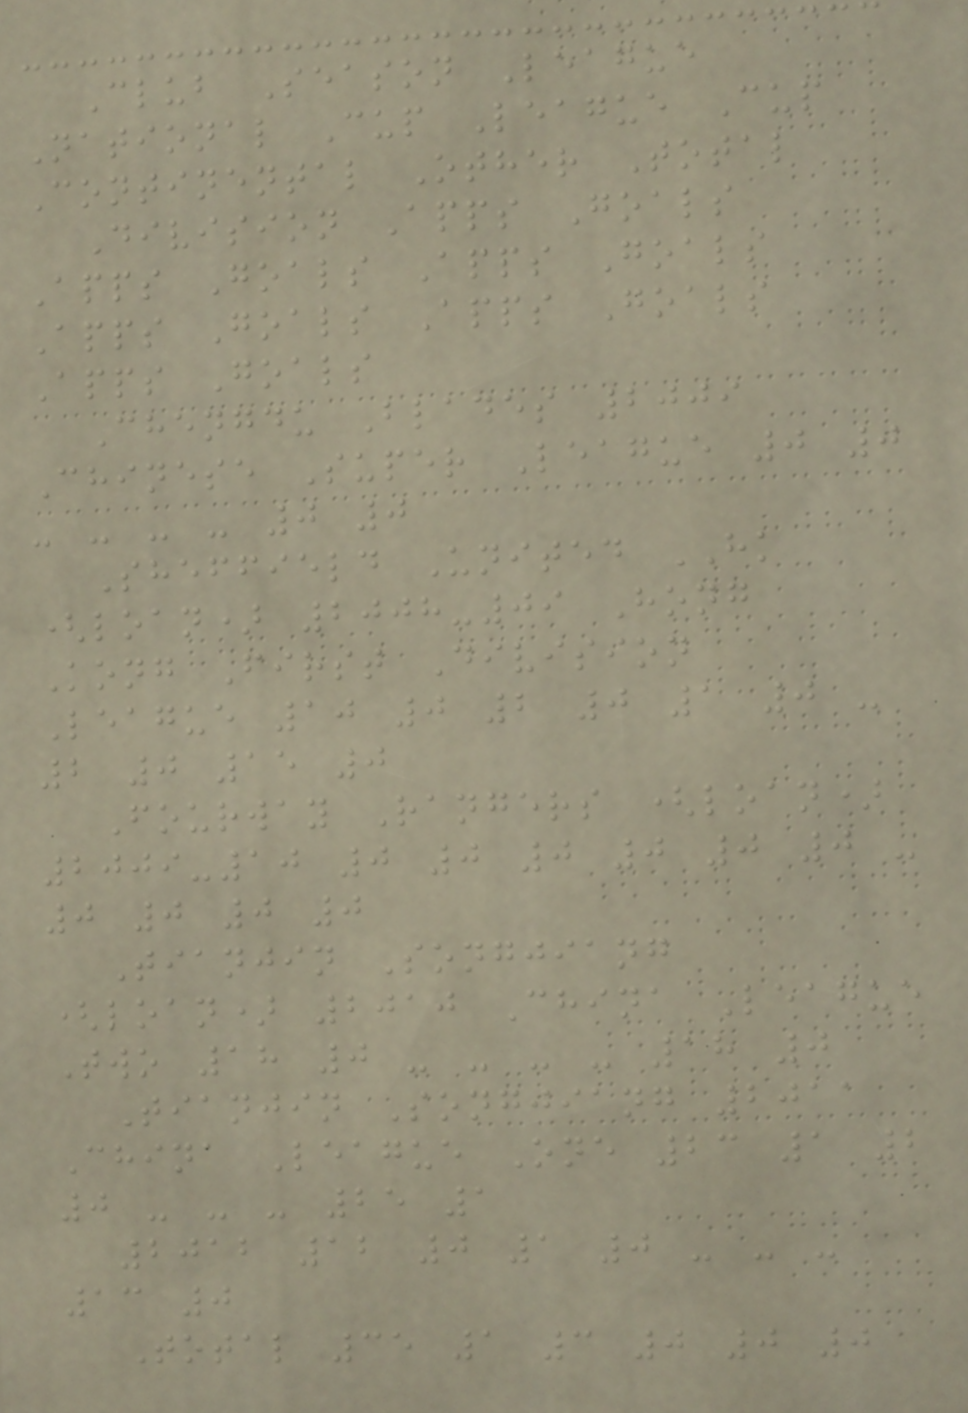Club Season League
National Cup League Cup
Continental Other Total
Division Apps Goals
Apps Goals Apps Goals
Apps Goals Apps Goals
Apps Goals
Chengdu Blades 2009
Chinese Super League 0 0
- - - - 0 0
Sheffield United HK
(loan) 2008-09 Hong
Kong First Division
League 10 0 2 0 1 0 -
2 0 15 0
Fourway Rangers (loan)
2009-10 0 0 0 0 0 0 -
0 0 0 0
Tianjin Songjiang
(loan) 2010 China League
Two 18 0 - - - - 18 0
Tianjin Songjiang 2011
China League One 23 1 2
0 - - - 25 1
2012 12 0 1 0 - - -
13 0
Total 35 1 3 0 0 0
